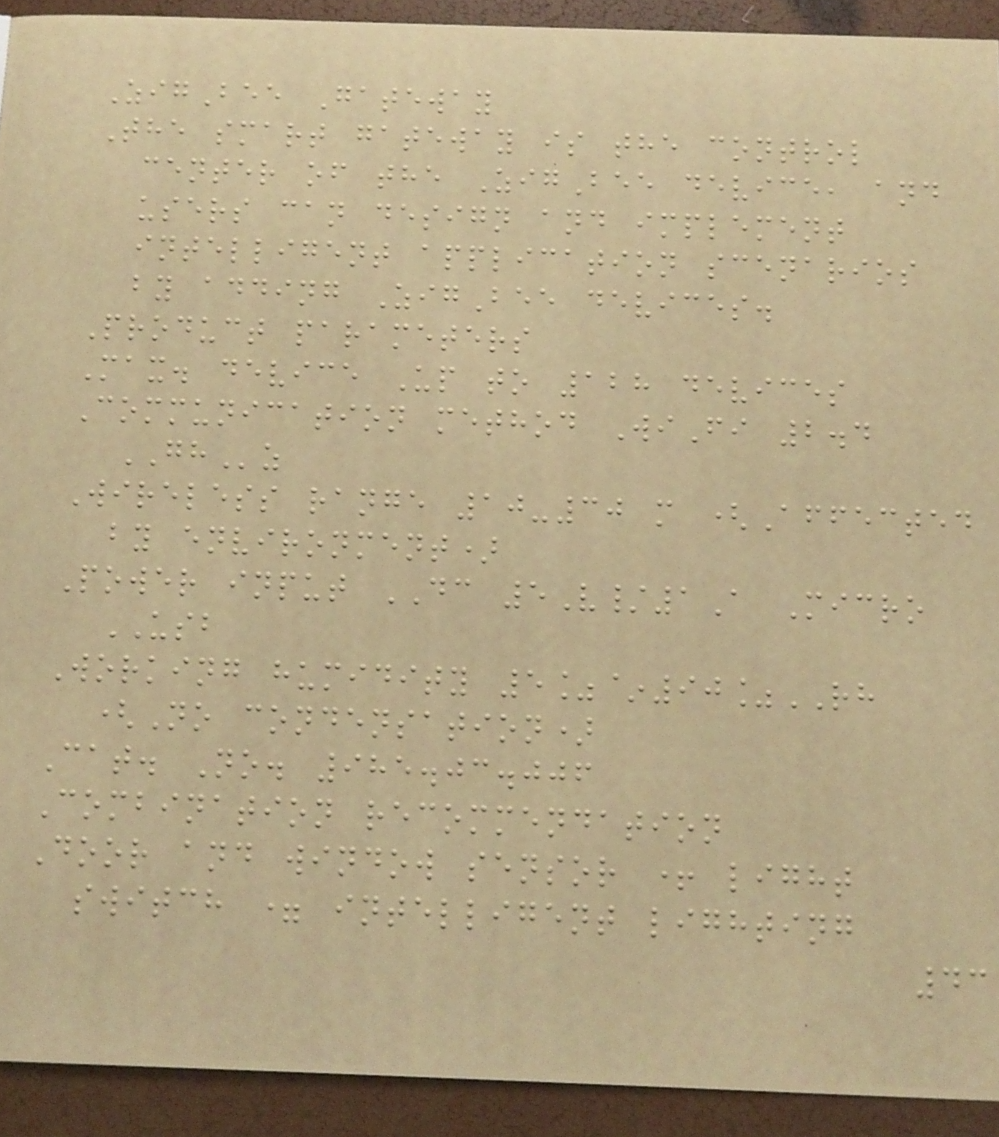ZigBee Gateway
The smart gateway is the control
center of the ZigBee device, and
users can design and implement
intelligent application scenarios
by adding ZigBee devices.
Product parameters
Max. device Up to 128 devices
Communication method WiFi 2.4
GHz
Wireless range 10-30 m (Affected
by environment)
Power input DC 5V/1A Micro
USB
Working humidity 5%~90%RH
(No condensation)
Cat. No. 985.03.006
Combination recommendation
Door and window sensor + light
switch = intelligent lighting
43
